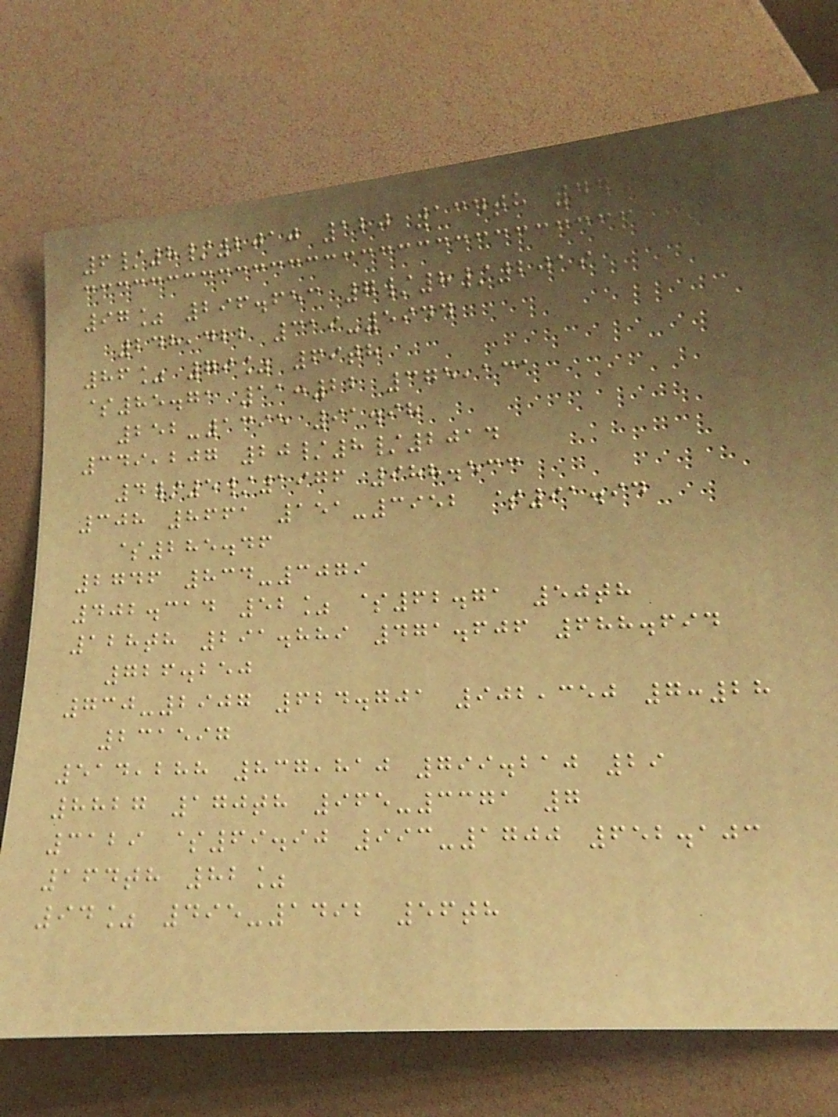6/8/2010 120 134th 44
97% 296.653 7/8/2019
248,422 319-5944
86% 79% 69th
$85.71 11:22 375,131
252-1395 91.98
349,207 20/8/2014
4/5/1976 988.533
308 8661 151-3952 $91.94
$285.46
2746 834-3079
402.314 52% $62.71 50th
128th 291.889 471.606 688.694
726.250
730-2907 624.701 902,350 7:28
231597
514,288 837,810 799.210 29
8827 170th 965-3371 7
3129 $69.90 993-1700 652.103
164th 82%
94% 495-1492 56th
